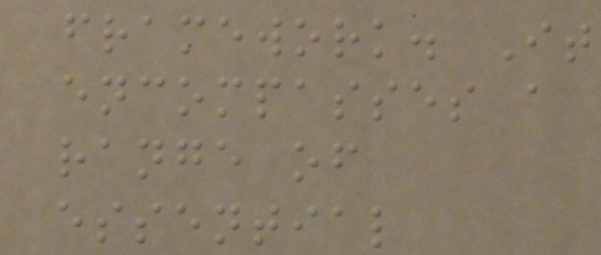framework. It
encompasses a
range of
essential
